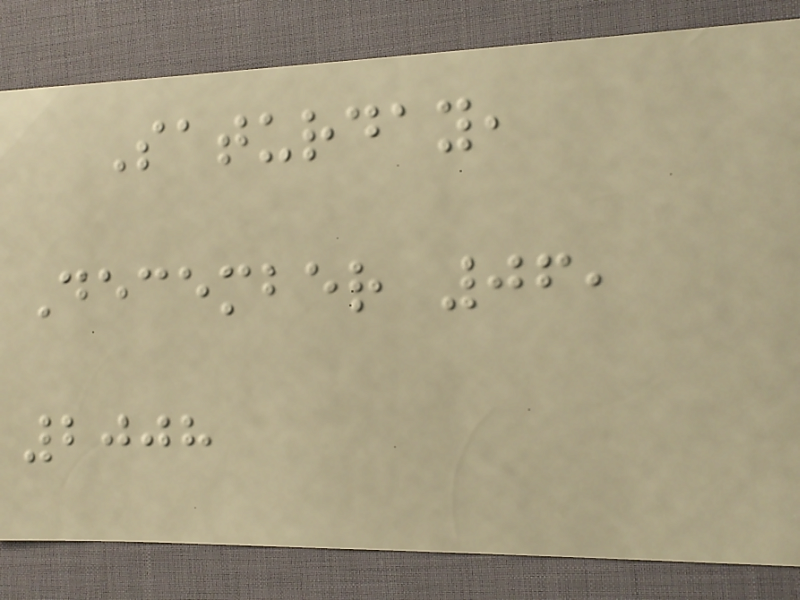Saturday,
December 06,
2008
